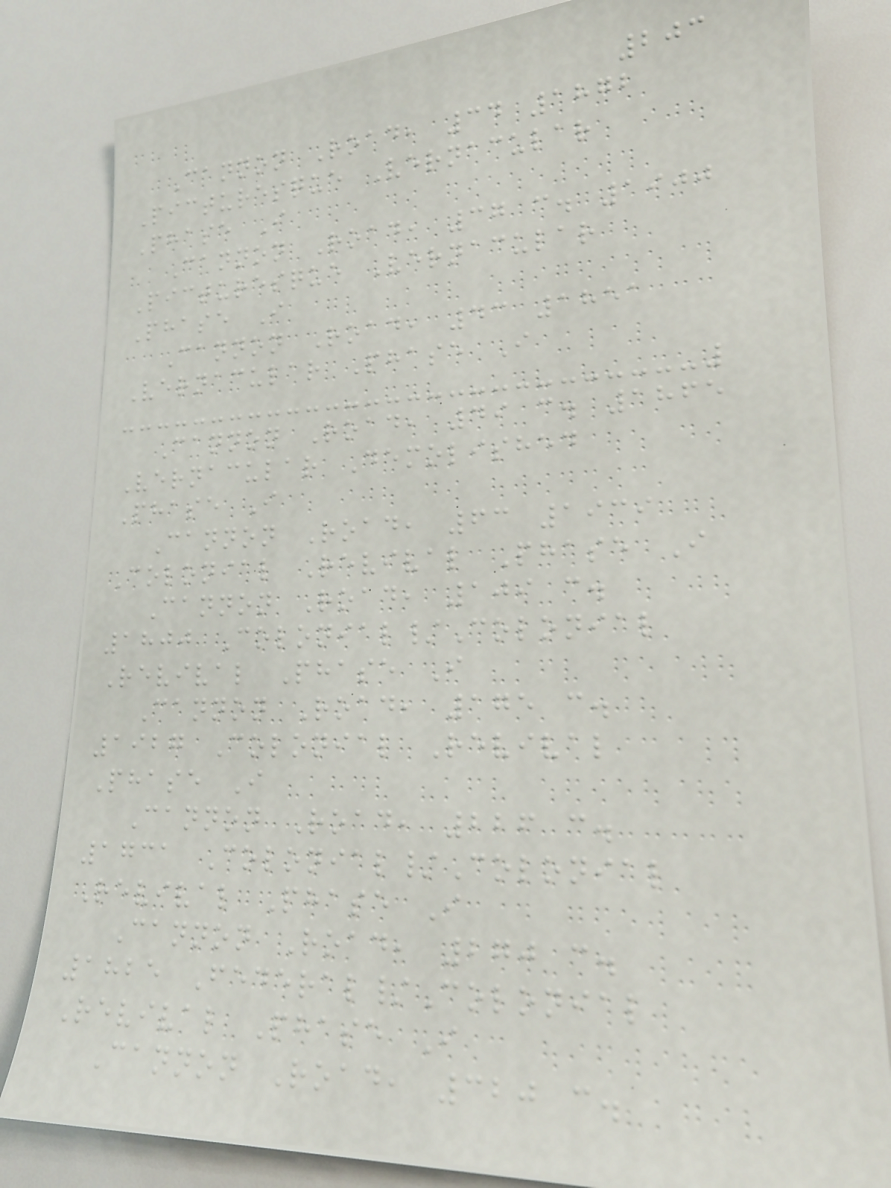203
Cannon Road, 34 1872
Picturesque Vernacular
Phase I
Cannon Road, 37 c. 1900
Picturesque Vernacular
Phase I
Cannon Road, 43 1851
Vernacular Phase I
Cannon Road, 49 c. 1865
Vernacular Demolished
Phase I
Cannon Road, 63 1939
Colonial Revival Phase I
Cannon Road, 109 c.
1800 Colonial/Colonial
Revival Phase I
Cannon Road, 175 c.
1927 Colonial Revival
Phase I
Cannon Road, 226 c.
1731 Colonial/Colonial
Revival Phase I
Cannon Road, 270 c.
1825 Federal/Colonial
Revival Phase I
Cannon Road, 320 c.
